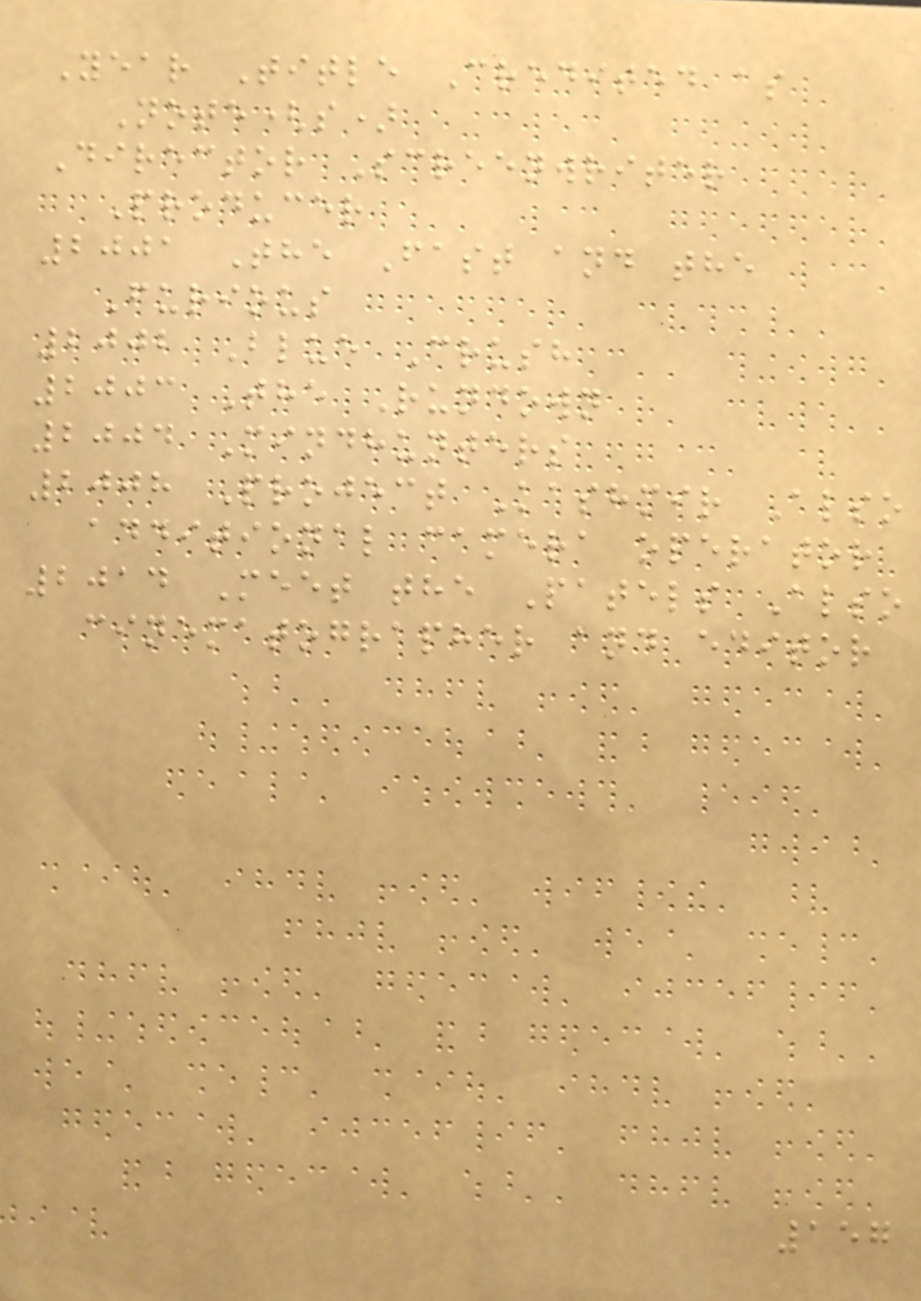Year Title Credited as
Note(s)
Director Screenwriter
Producer
2001 The Fast and the
Furious
2002 Blue Crush
2003 The Rundown
2004 Mindhunters
2008 Project Kashmir Also
additional camera operator
2014 Meet the Patels Also
cinematographer and editor
157
